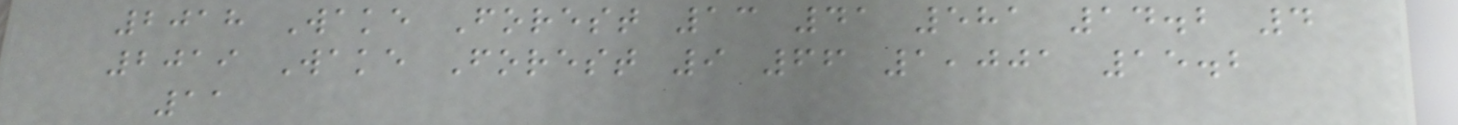2018 Wake Forest 13 41 581 14.2 4
2019 Wake Forest 9 66 1,001 15.2
11
